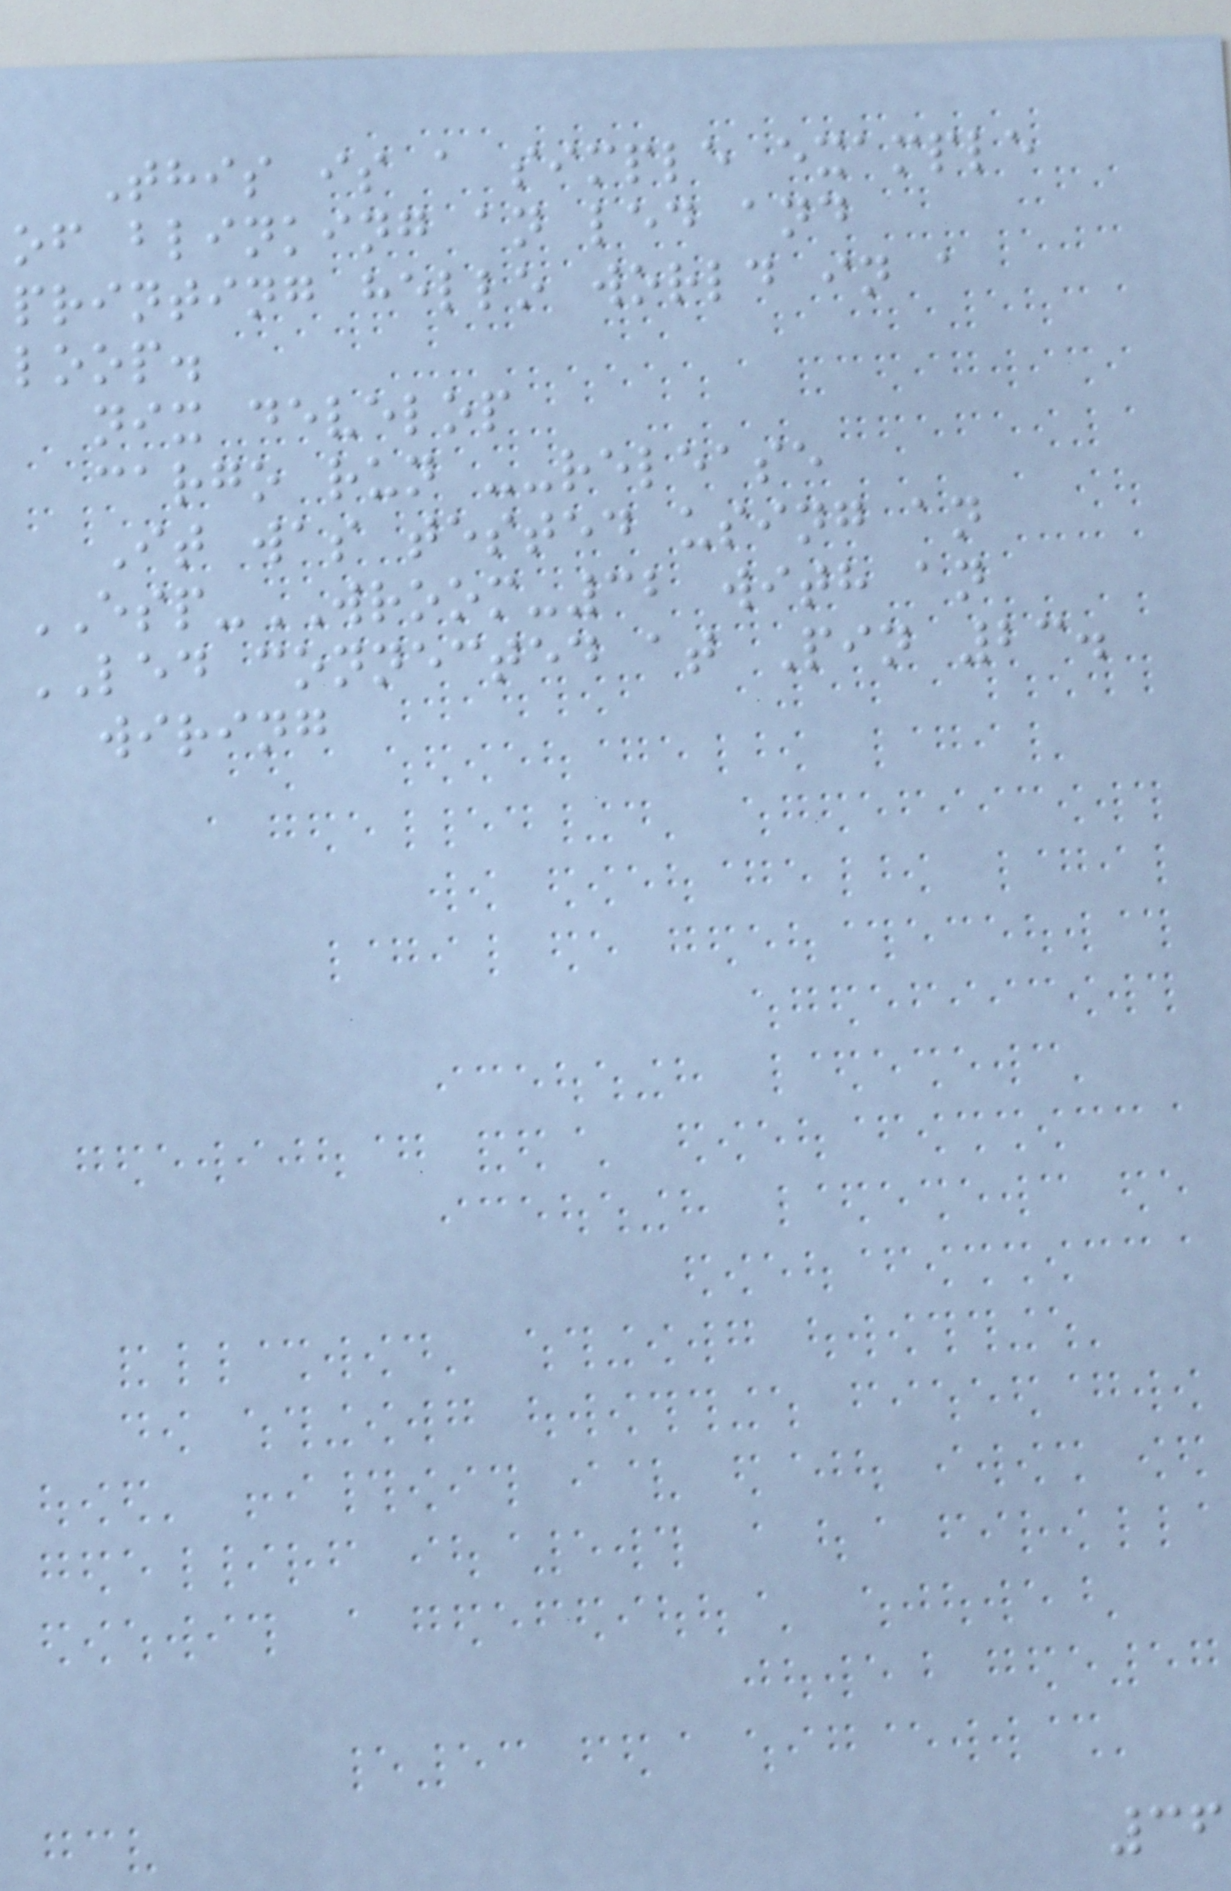This is a simple example
of blinking an led and
printing hello world in a
loop.
nix develop
cargo run --release
It was tested using an
ESP-WROOM-32 with an
LED connected at Pin 23.
wiring
36
